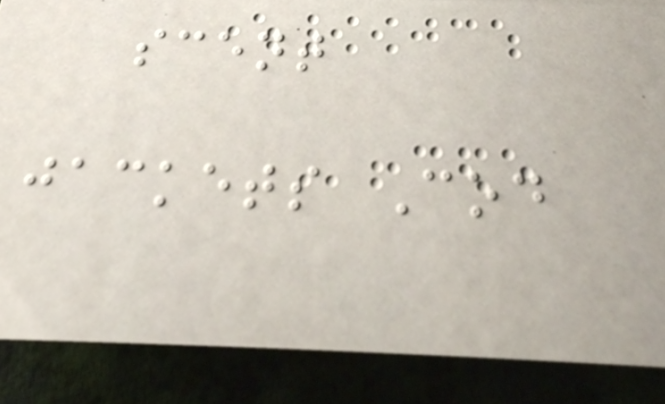scent
jackets Cod
